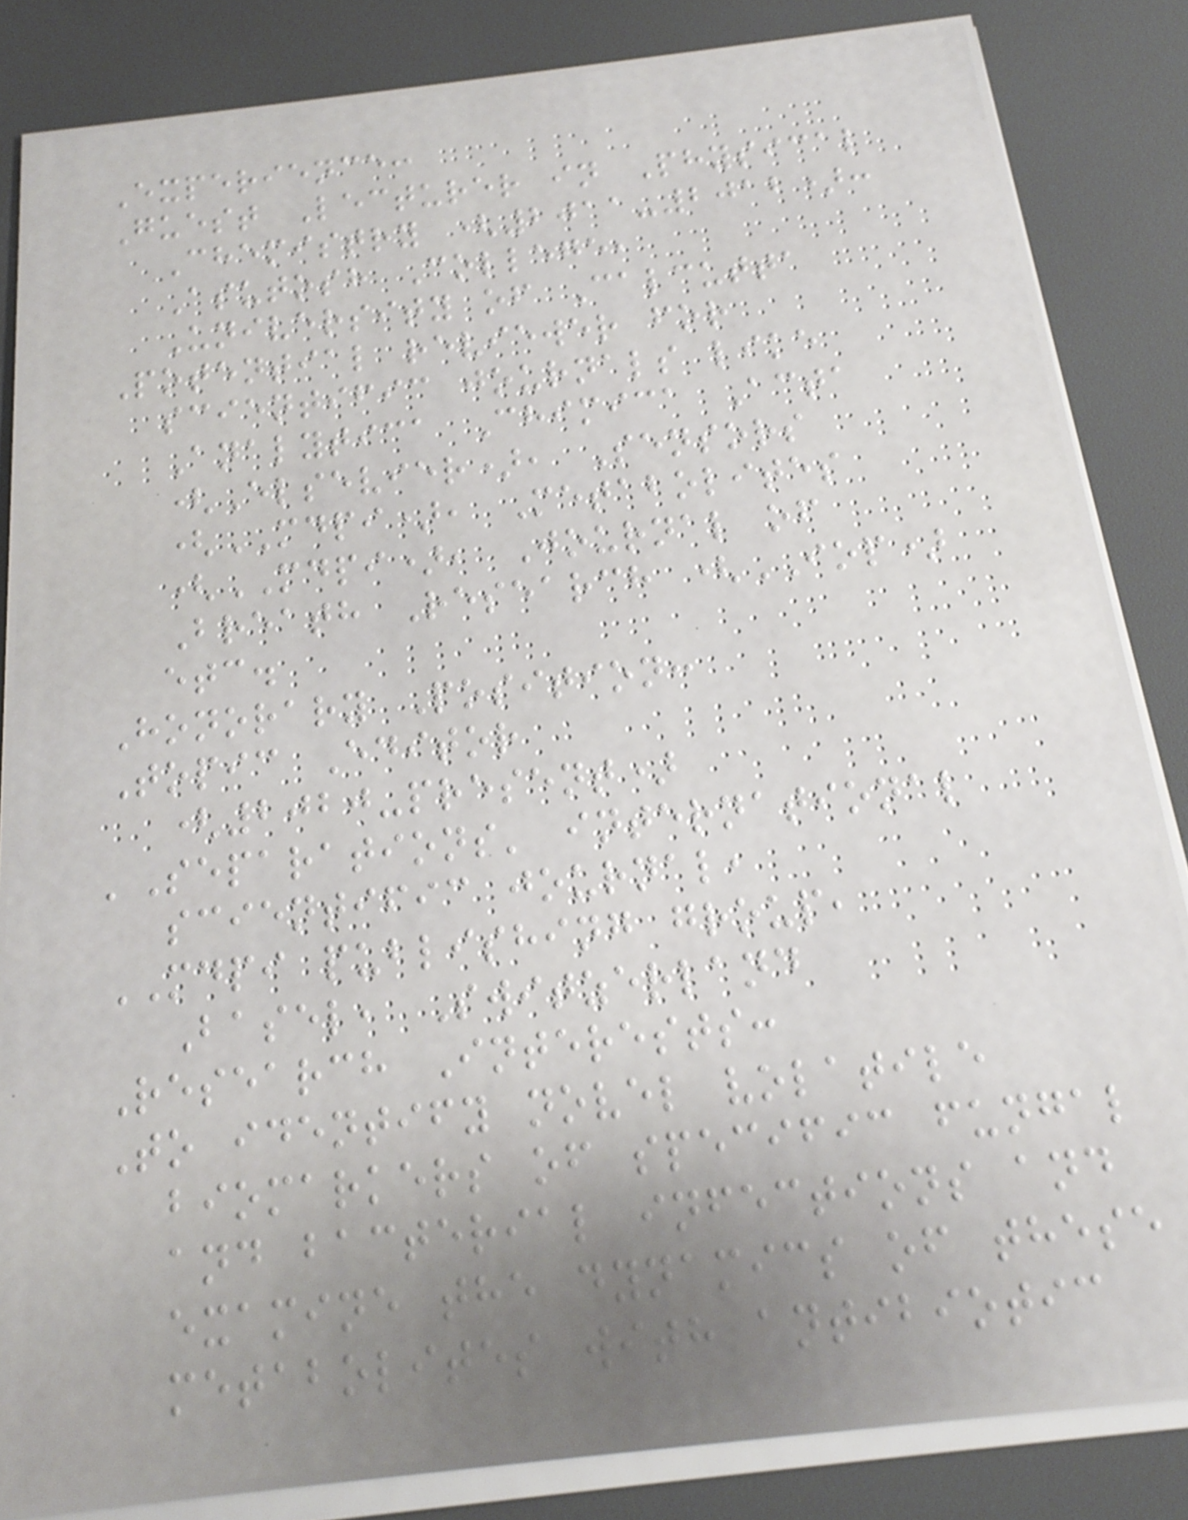Experience:
Guest Lecturer in Physical
Chemistry (2011-2012):
Asutosh College,
University of Calcutta
Potential reviewer for
scientific journals like
Analytica Chimica Acta
(Elsevier), Sensors
(MDPI), Metabolites
(MDPI), Journal of
Breath Research (IOP)
etc.
Honorary Position:
Topic Editor
(2020-present)
'Separations' international
scientific journal,
MDPI publishing group,
Basel, Switzerland
Research Interests:
To identify novel volatile
biomarkers of specific fungal
and bacterial infections and
examine the dynamics of these
metabolites with antibiotic
